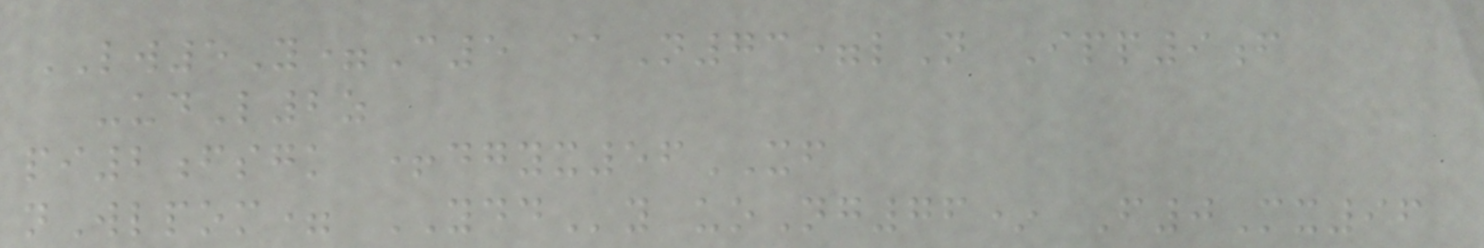LW5Y=C5 @N73=lN Ipp9f
-udL2z
pi2fsgk +dgyx56XF
nWlpom= YDDy uoNg76* F0Mx96
